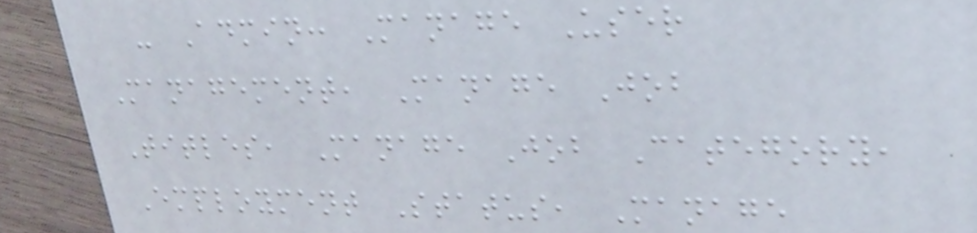- Admin: Manage User
Management, Manage Job
Titles, Manage Job Category,
Employment Status, Manage
